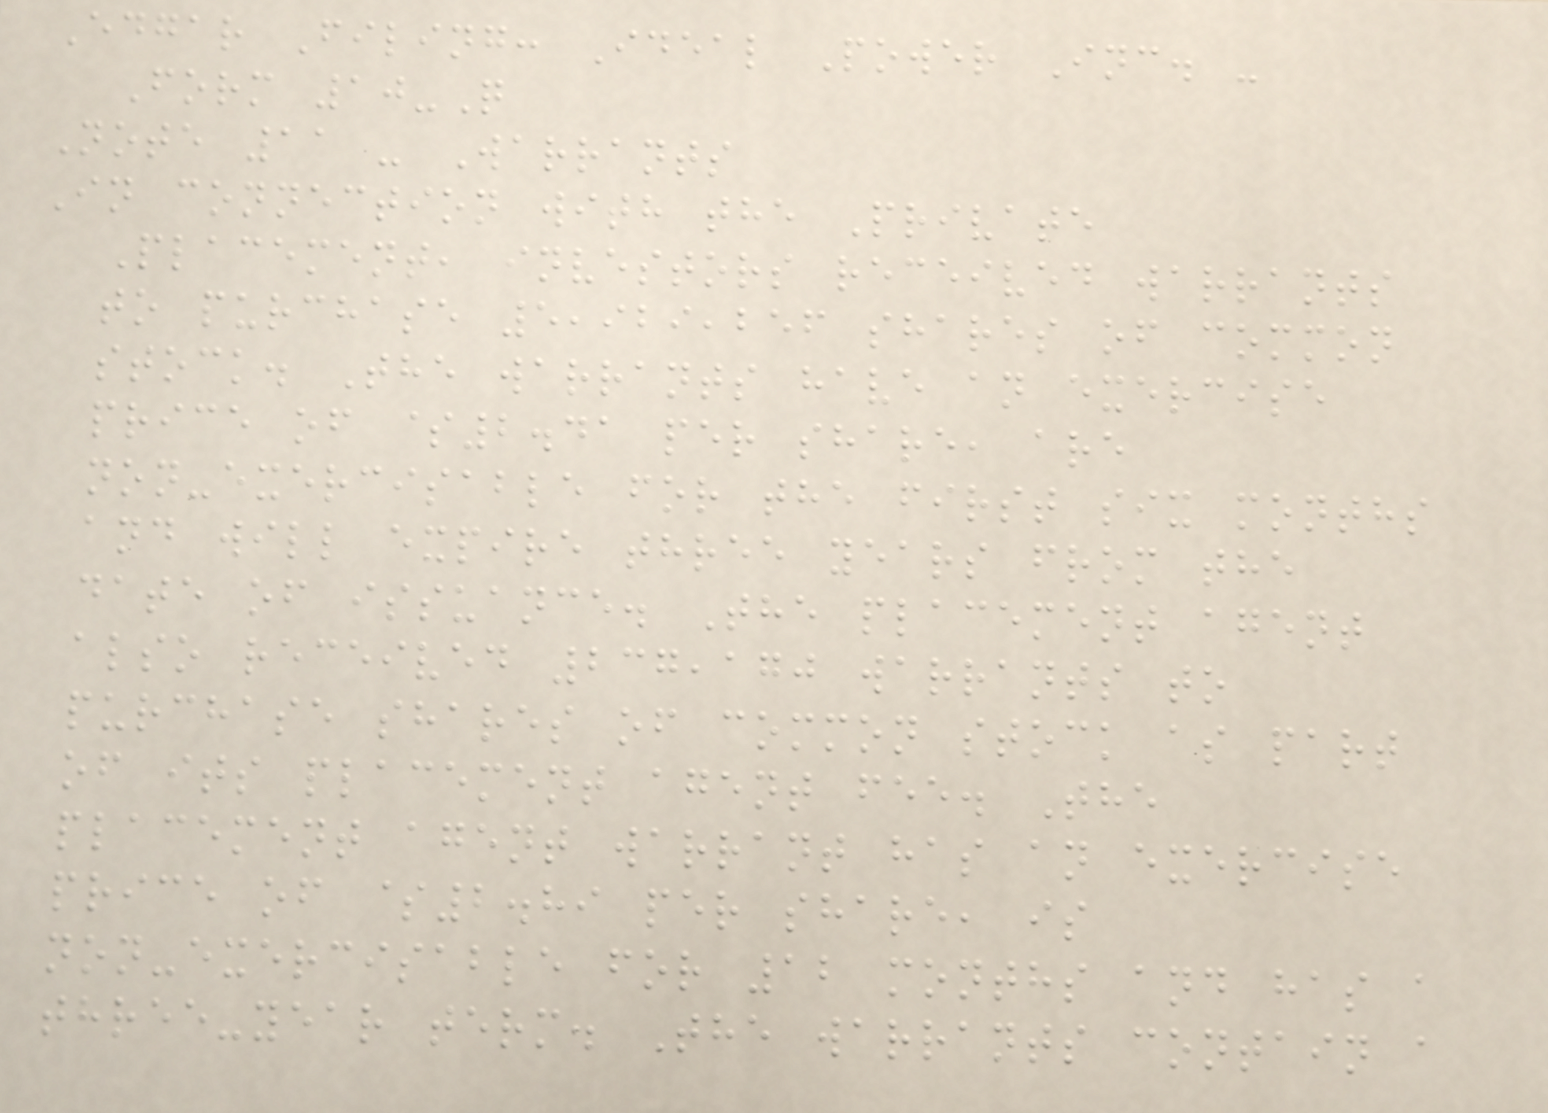Edgar Filing: Ideal Power Inc. -
Form 10-Q
Note 11 - Warrants
In connection with the Private
Placement, investors received warrants
to purchase 5,929,256 shares of common
stock. The warrants have an exercise
price of $2.41 per share, are
non-exercisable for the first six months
and will expire three years from the
date of issuance. The placement agent
also received 237,170 warrants to
purchase shares of common stock as part
of its placement agent fee. The
placement agent warrant has an exercise
price of $2.89 per share, is
non-exercisable for 12 months and has a
three-year term. The warrants contain a
